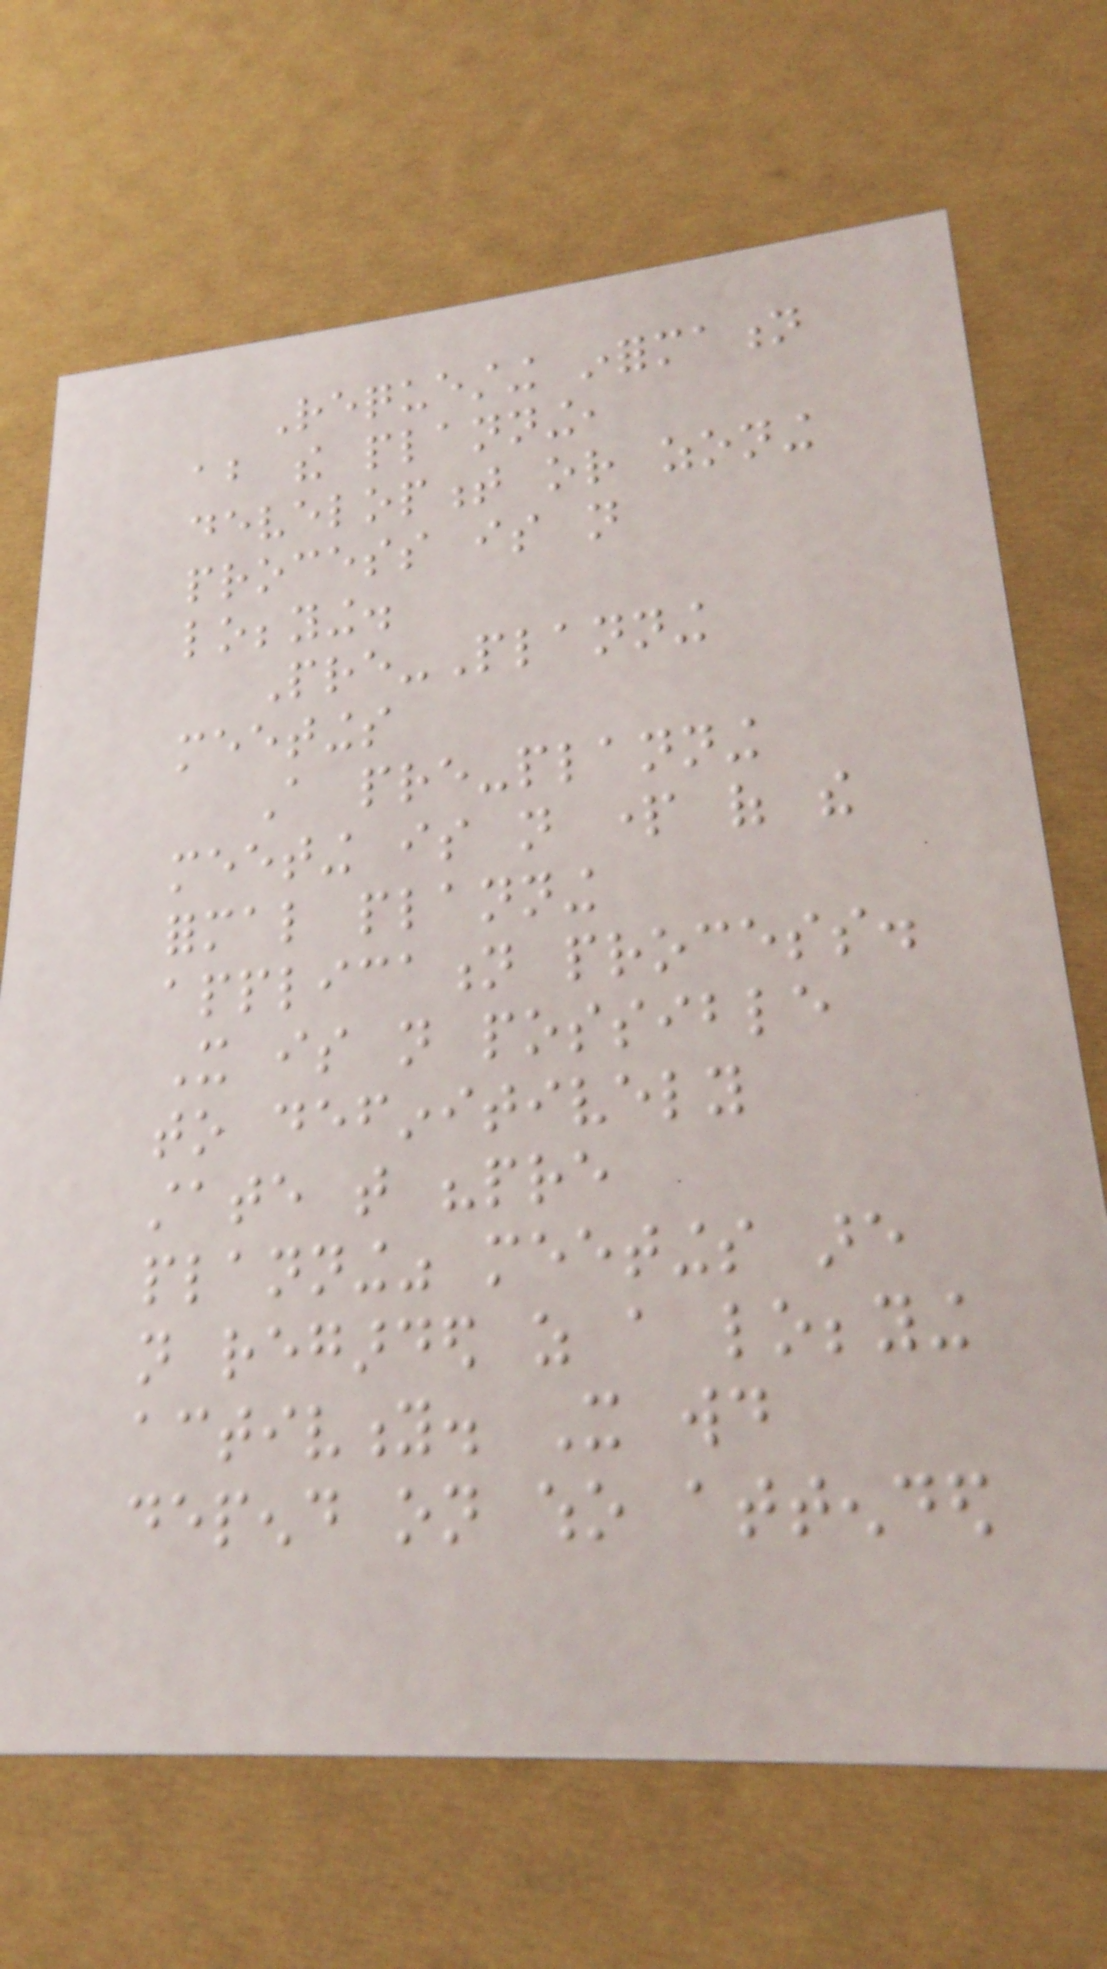Requesting information
about the planning,
development or zoning
process is not
lobbying.
Pre-Planning
meetings
A pre-planning
meeting is not part of the
formal planning
application process.
It is not possible
to definitively
state that "pre
planning" meetings are
not regarded as a lobbying
activity. It would
depend on who attended
